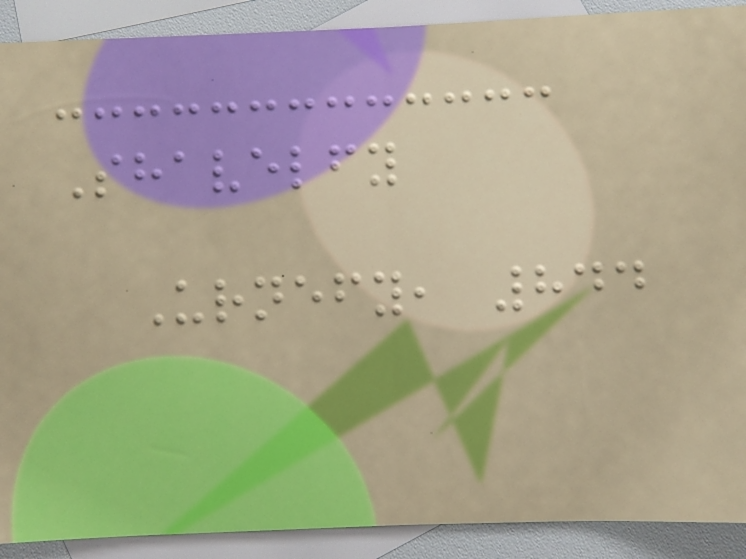Shavelfy
Urnefy, 844
